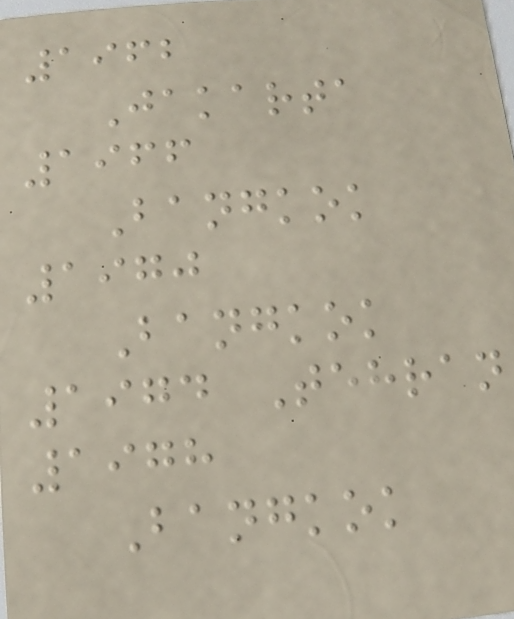1962
Jakarta
1966
Bangkok
1970
Bangkok
1974 Tehran
1978
Bangkok
